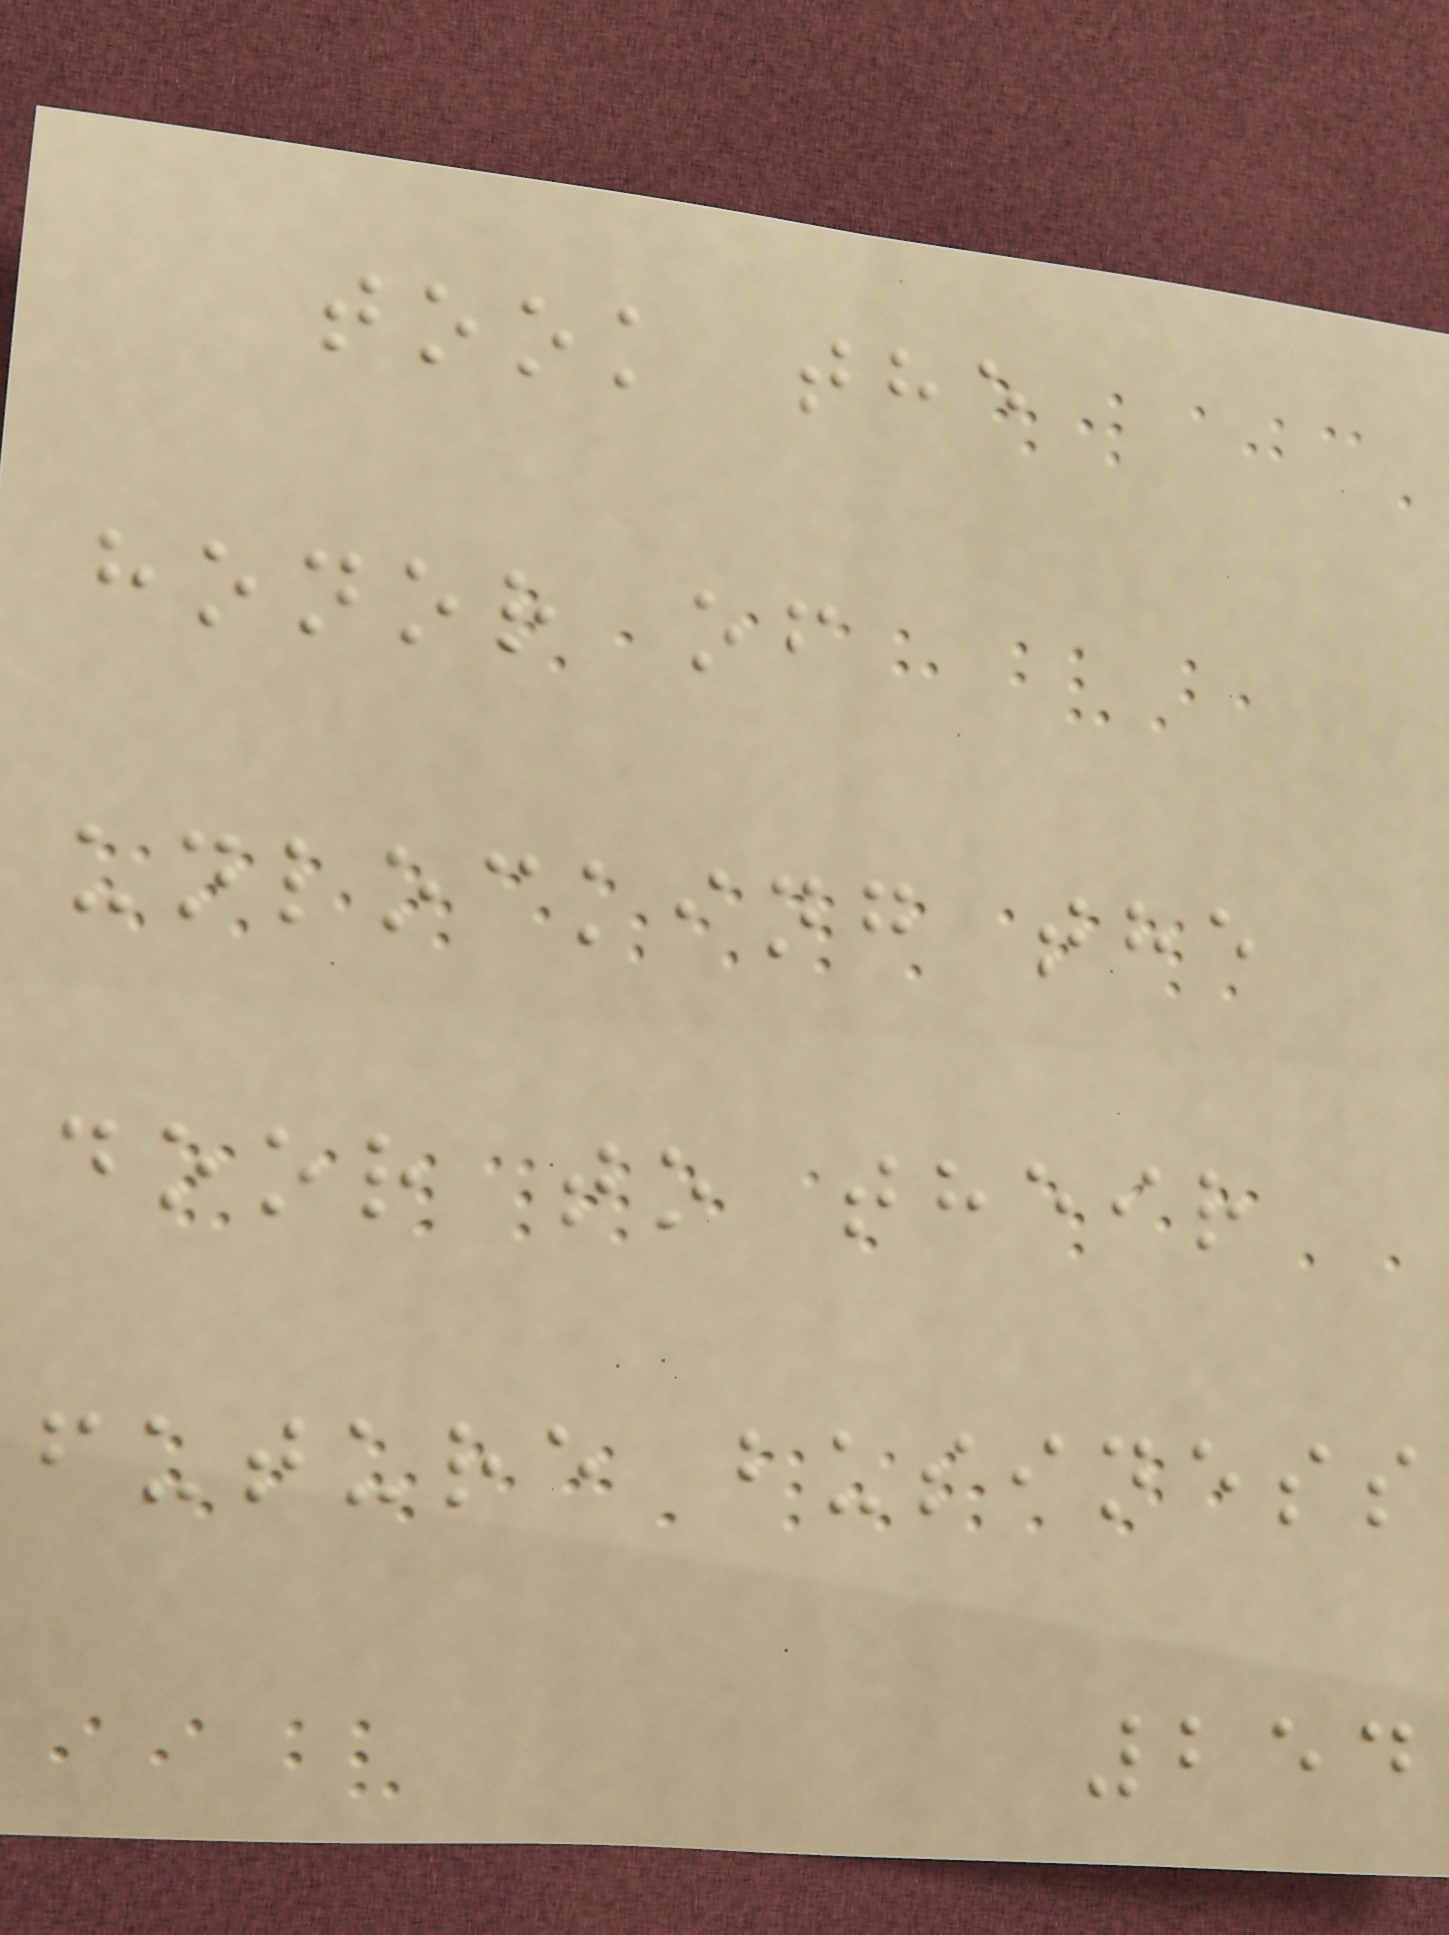took the
honor of
unlocking the
door to their
future business
254
